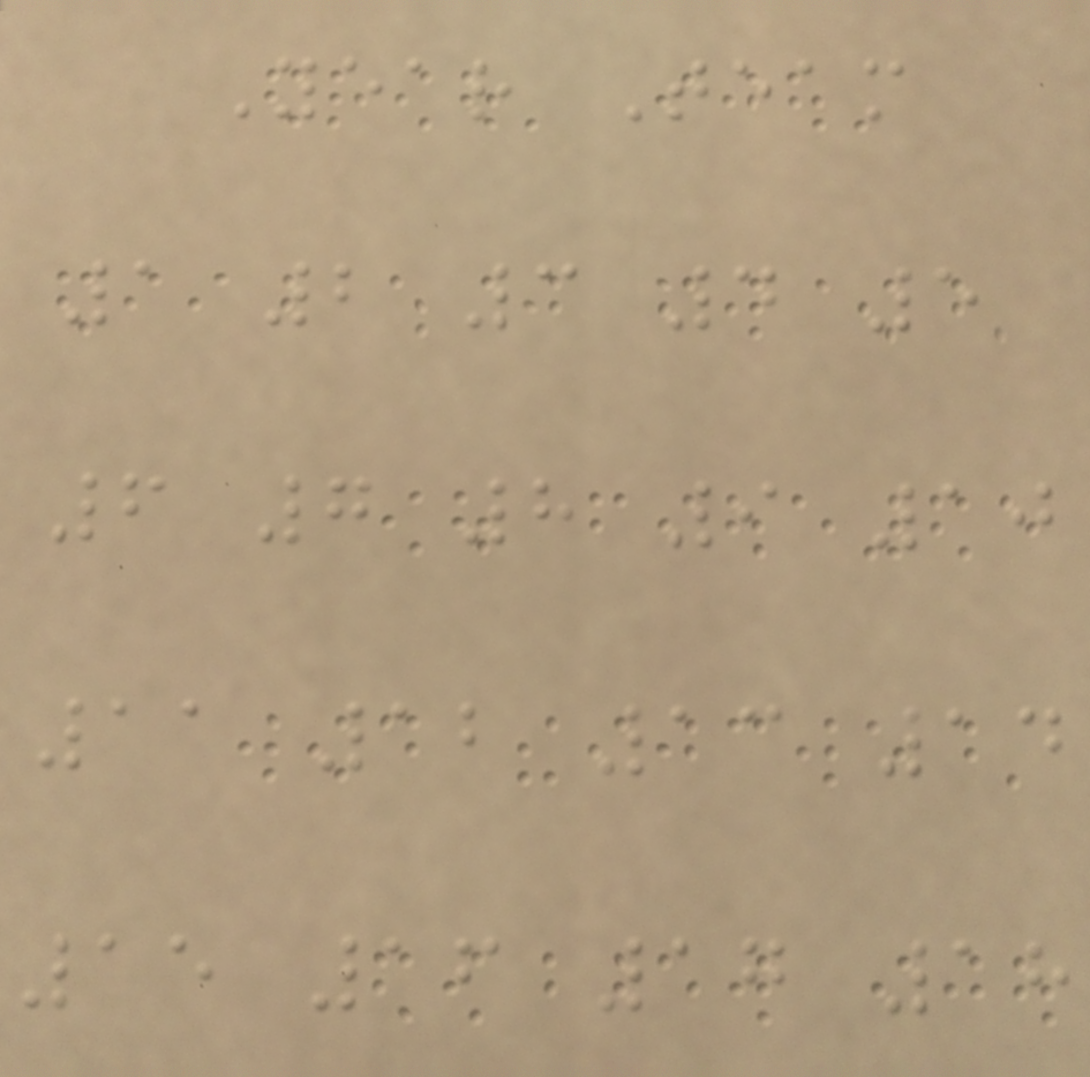Year Team
1 2 3 4 5
6 7 8 9 10
11 12 13 14
15 16 17 18
